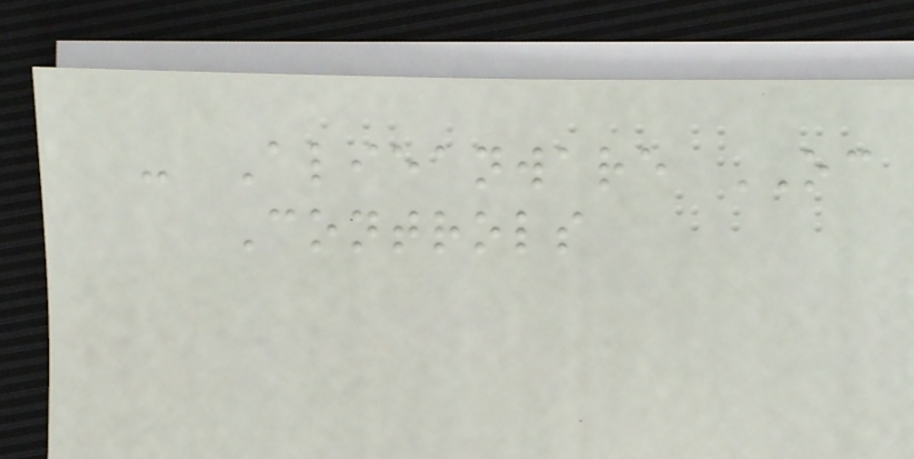- Alieanware OC
Controls
